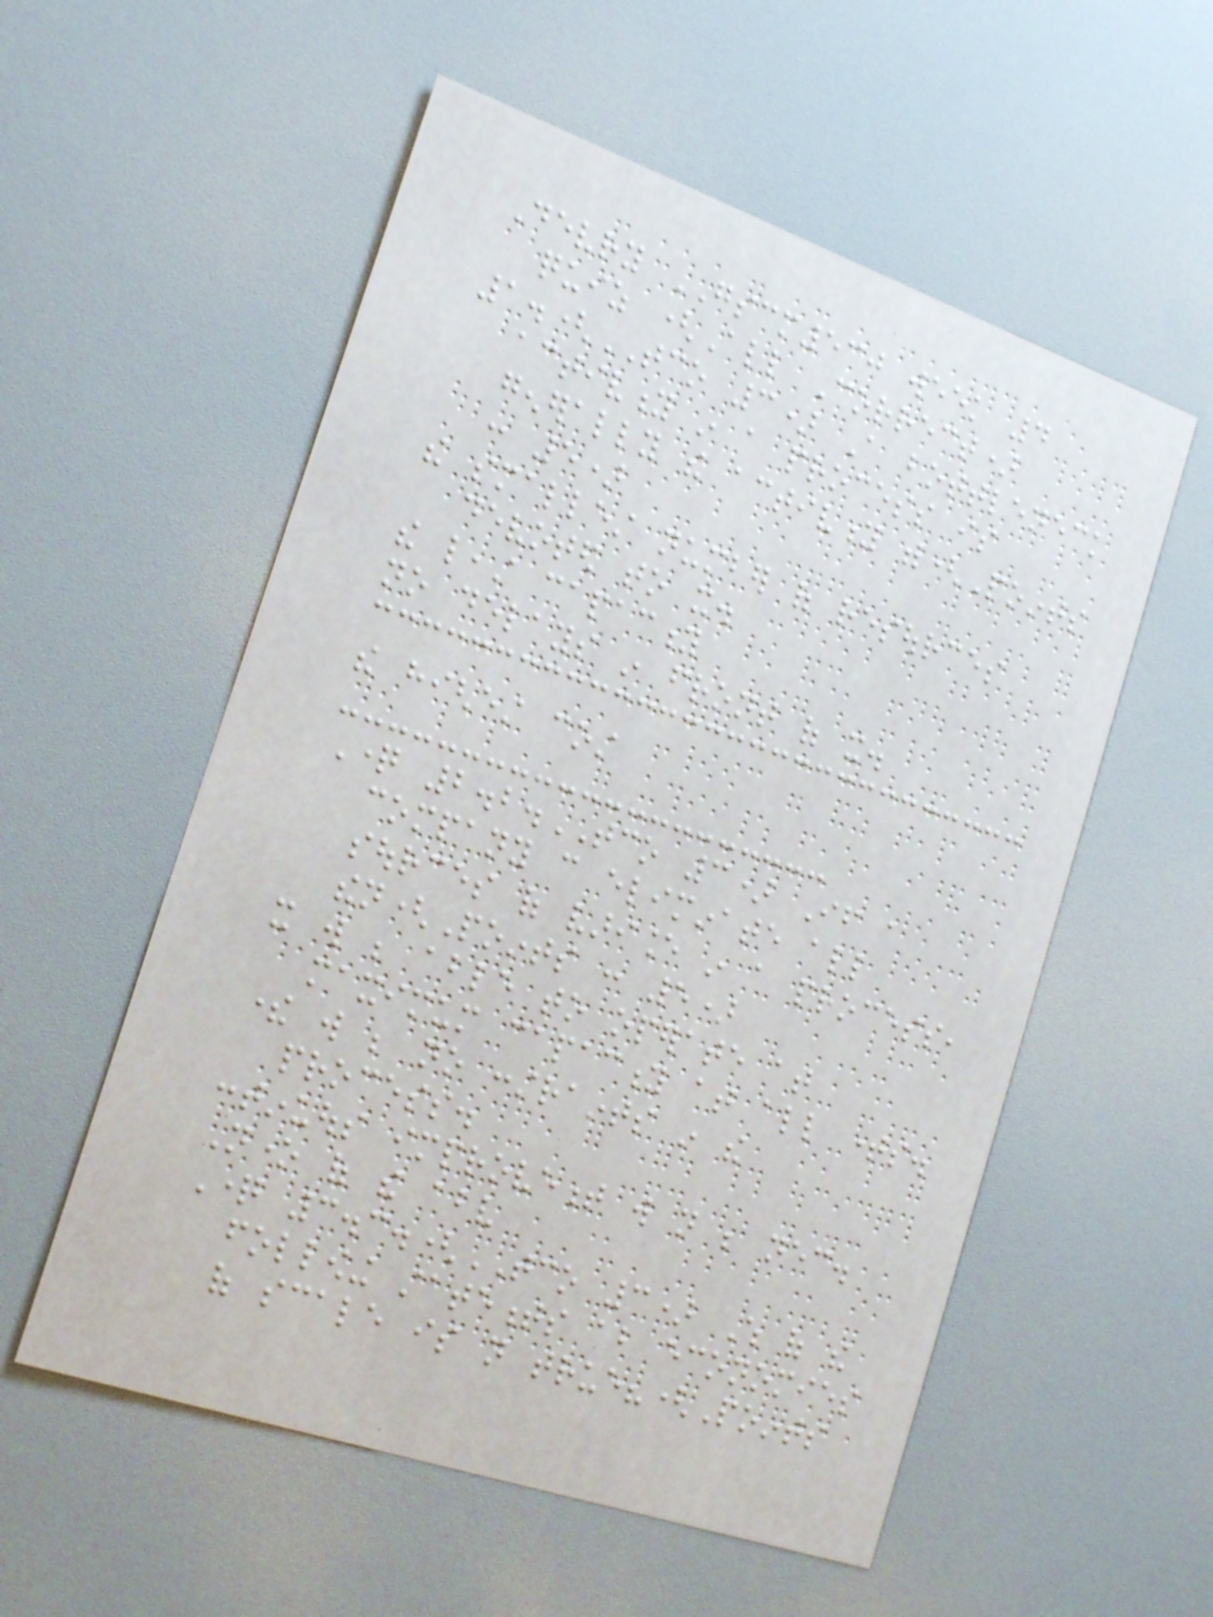Devry GSCM530 week 4
quiz (All Correct)
1.(TCO 3) A bottleneck
activity in a process is
generally the activity with(Points
: 5)
the smallest number of resources
devoted to it.
the least capacity
no delays in front of it.
the highest cost
Question 2.2.TCO 3) If a
company can eliminate all
sources of variance in a process,
then(Points : 5)
it will be able to operate at
maximum capacity at all times.
there will be no constraints in the
process.
continuous improvement will not be necessary.
None of the above
Question 3.3.(TCO 3) Which of the
following statements about economies
of scale is not true?(Points
